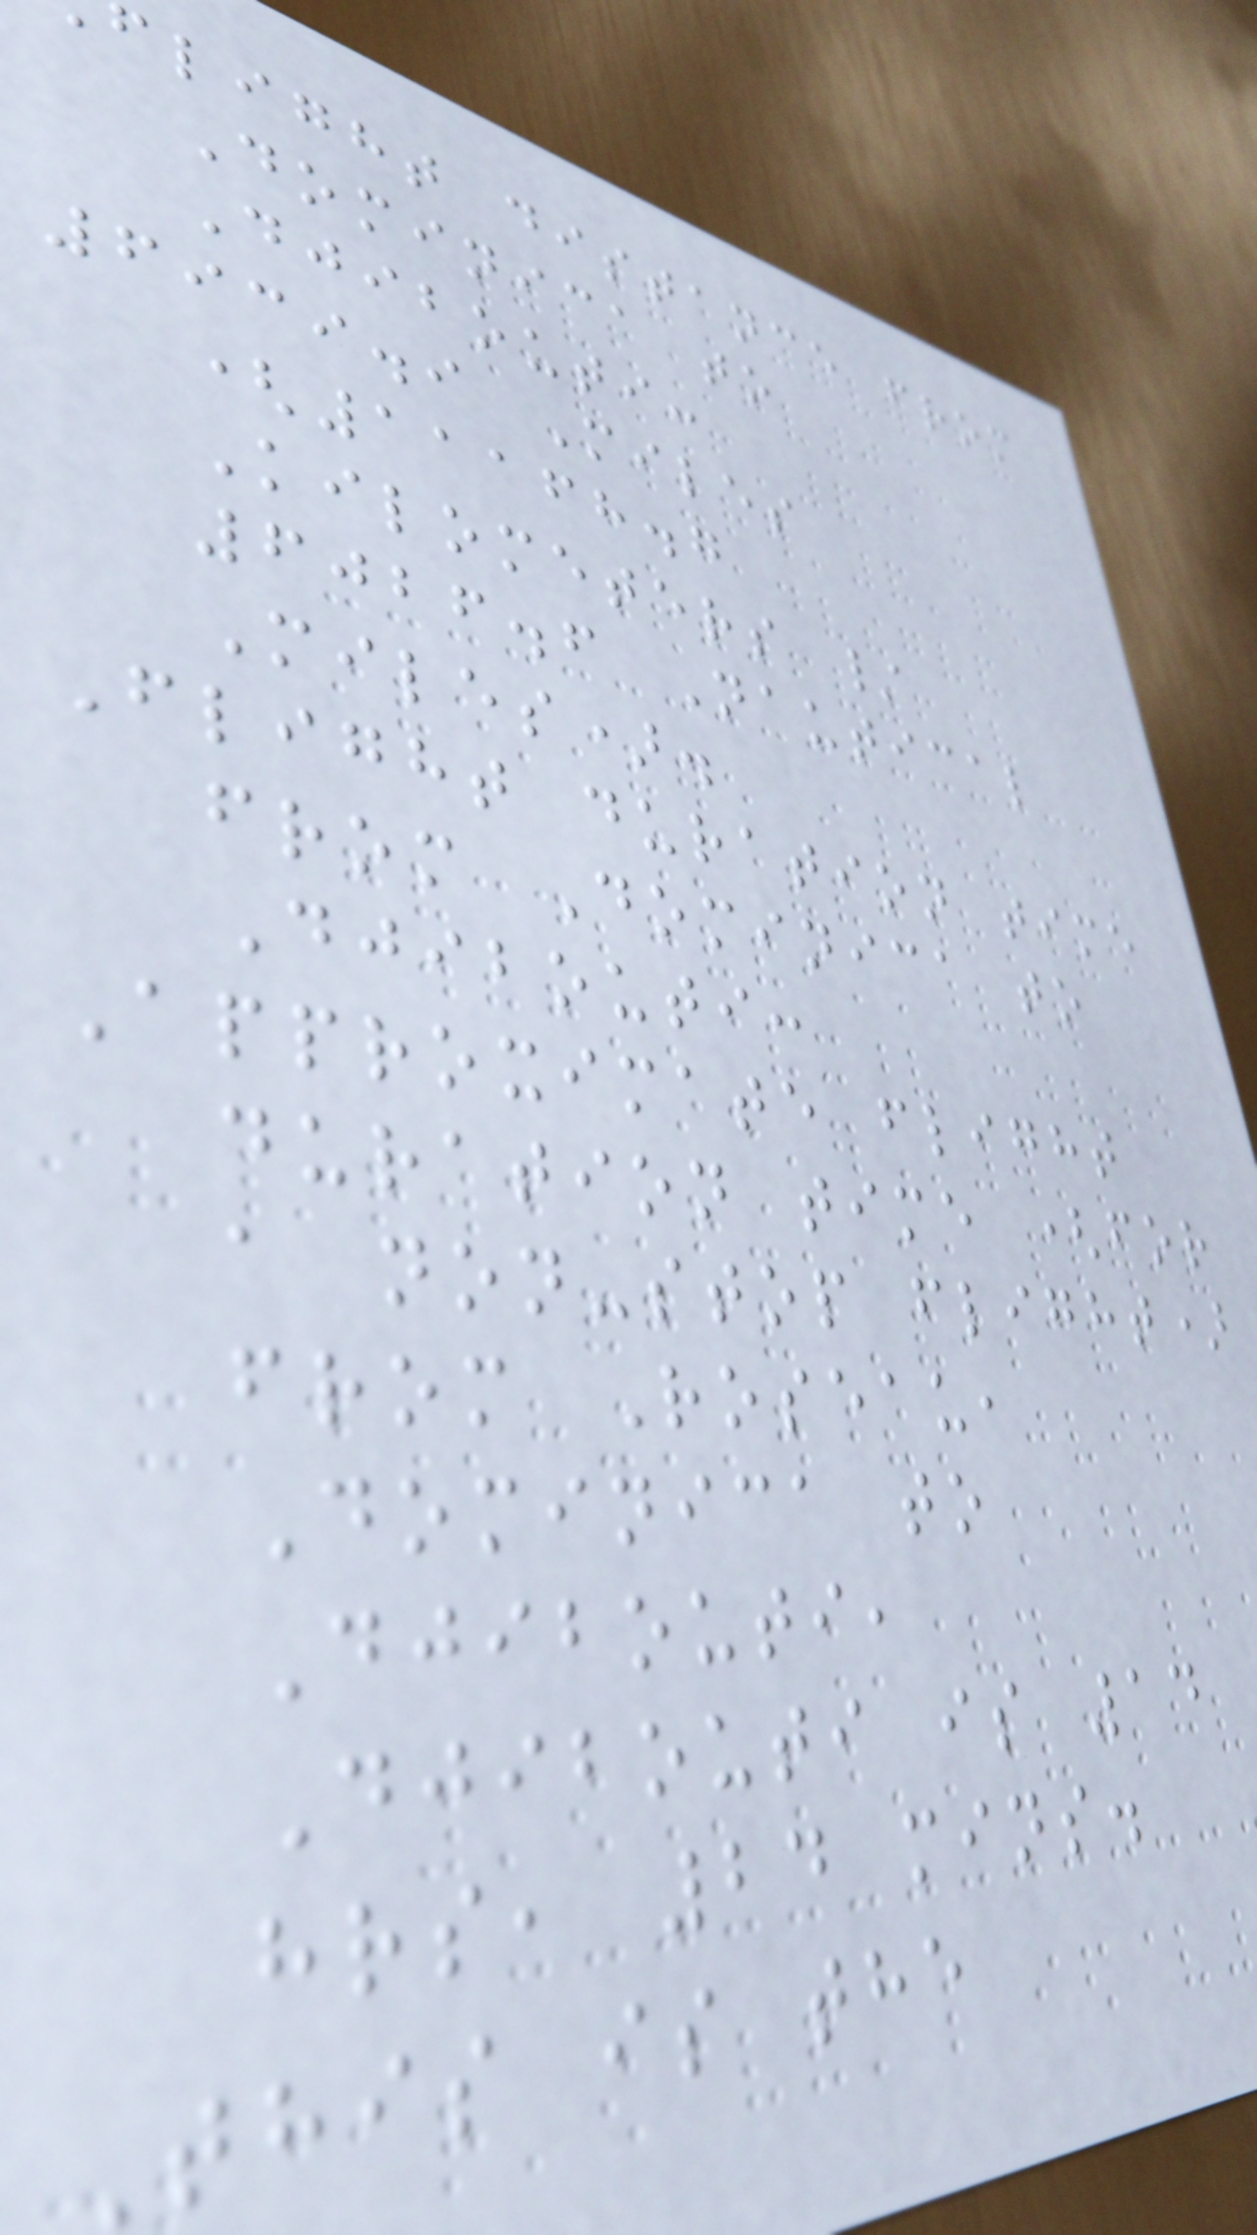light distance from
Dominica to
Djibouti:
6939.9 Miles
(11168.7
Kilometers /
6026.6 Nautical
Miles).
Flight duration time
from Dominica to
Djibouti:
Approximate flight
duration time (for
a non-stop flight)
from Roseau,
Dominica to
Djibouti,
Djibouti is 14
hrs, 24 mins.
this is the
